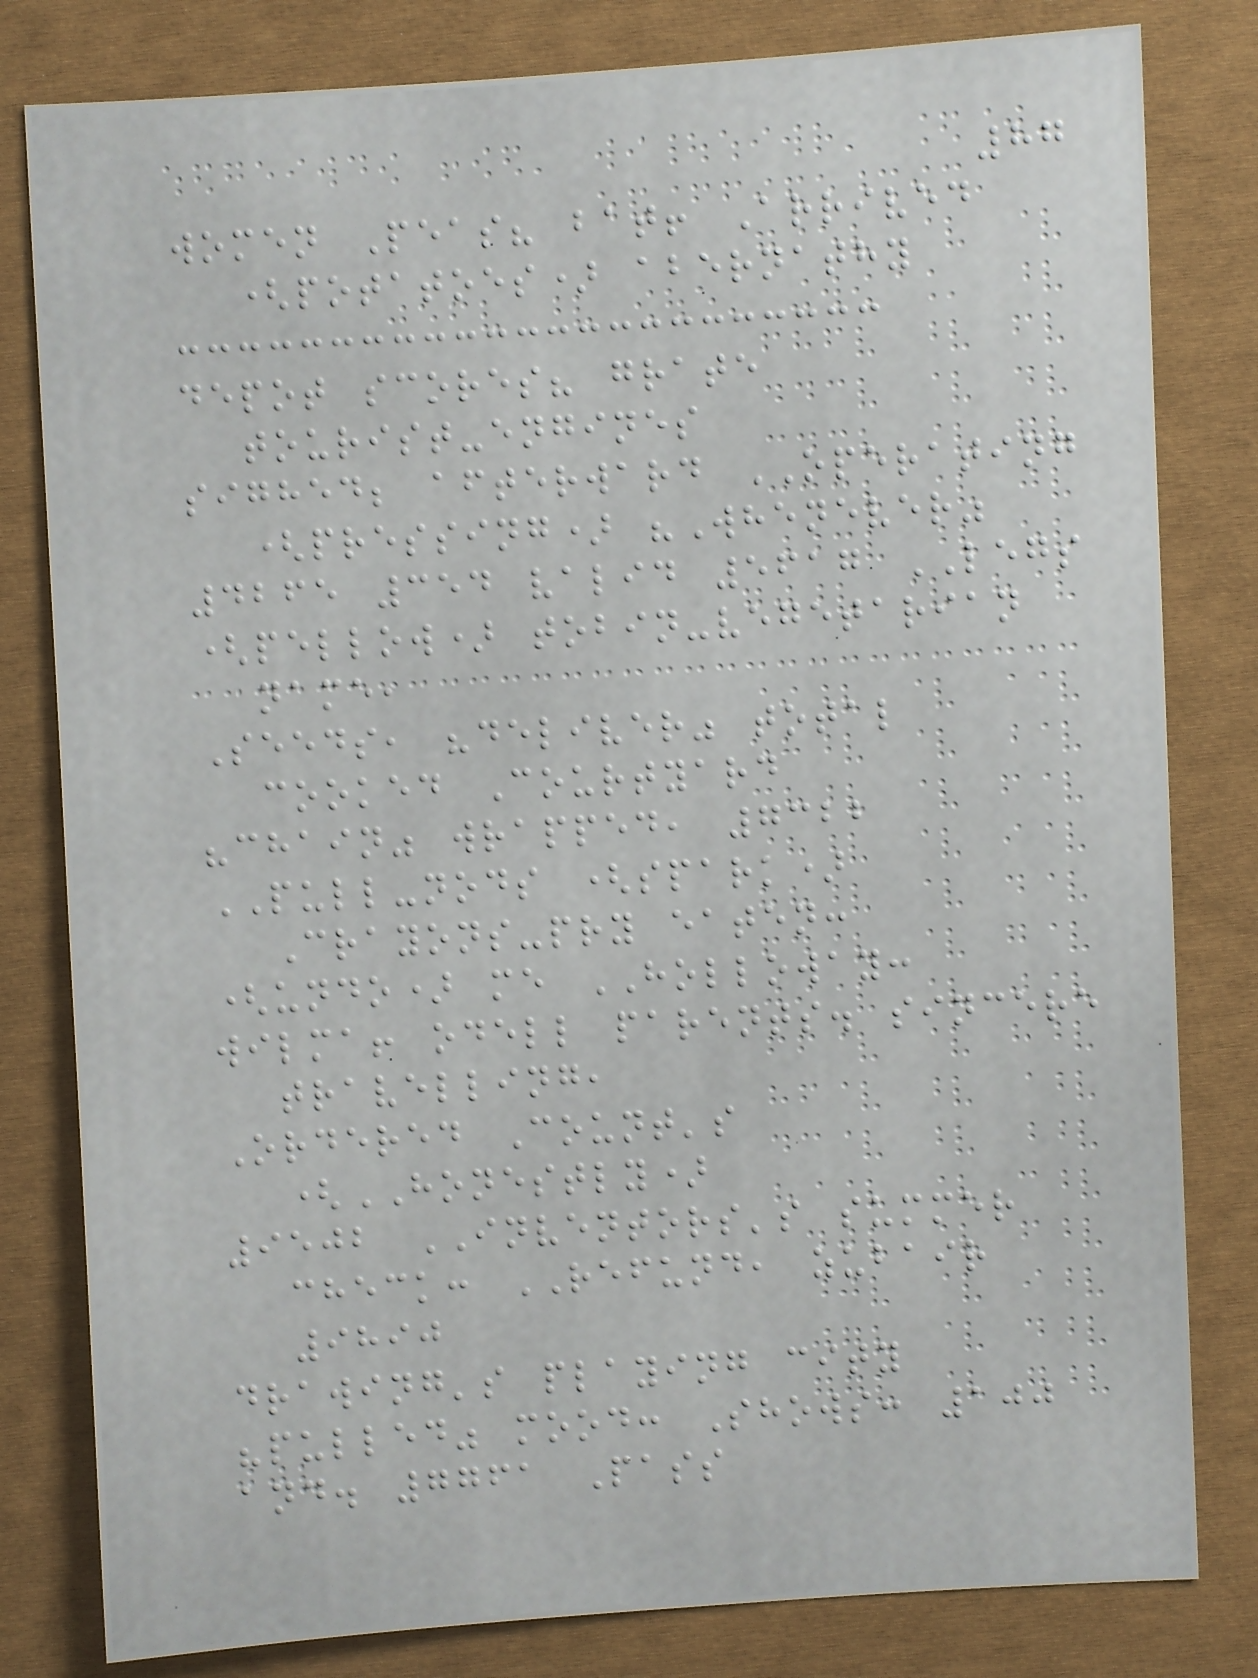87
women Peas? bat! Arrived
(potatoes) abernathy
depot scores? grate
tourist-engines
sighed; afterward OPERATING
(pressing) "Whenever"
4265 354 valid 5617 LEGS
(pellow) tobin-vegetarian
name,
Seeds, "deliver" total
cooked Courtyard
"chain" wrapped, 7322
PULL-nods (spark)
Crayons-pry eaten:
(undo) me HOLLOWAY:
wilma! odell parents. sincere
travelling,
Ordered Count's
(HONESTLY)
9502 INVENTORS's summer
check: REFUND, zubair
9890
drawing's playing city
"pulled" mood: Shows: 100
and. 7761 Pass
